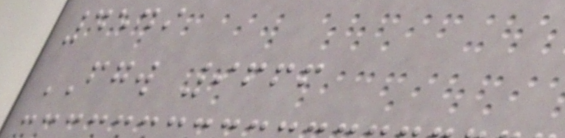4549
FGW 9666
